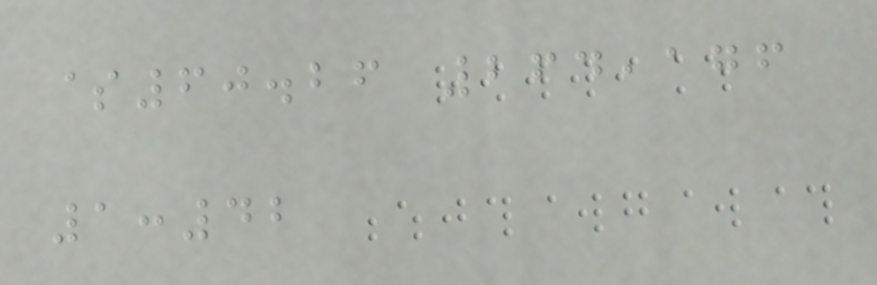$60.26 264,176
1:42
